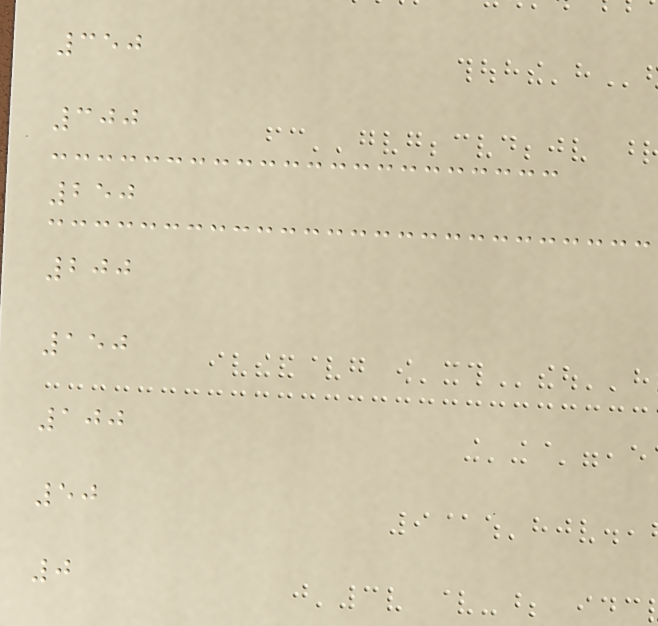350
300
250
200
150
100
50
0
